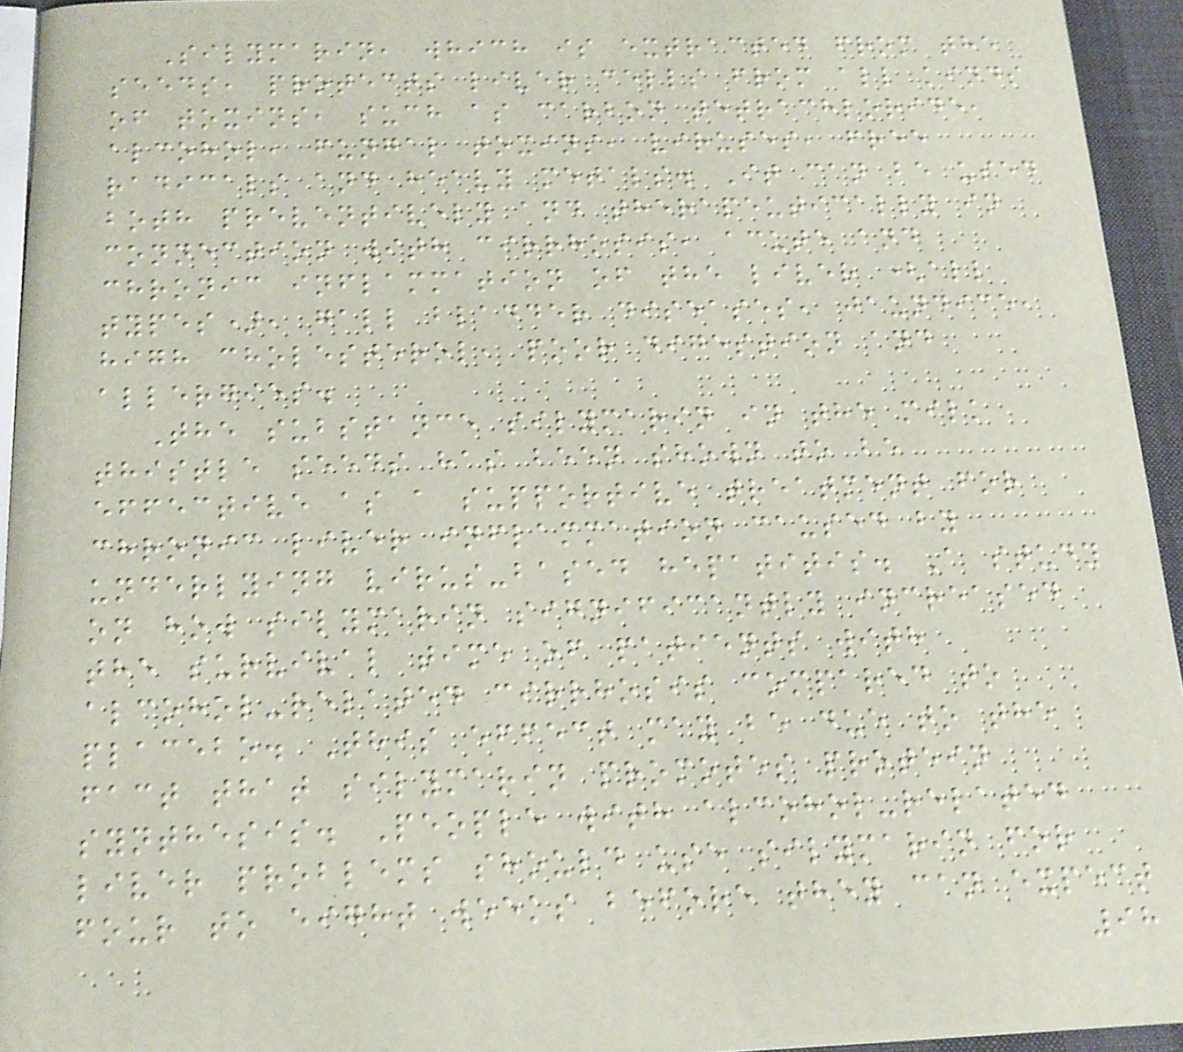Silymarin, which is extracted from the
seeds, protects liver cells from all kinds
of toxins, such as carbon tetrachloride,
alcohol, fungal toxins, viruses, free
radicals and heavy metals. It can be used
both preventively and therapeutically in
connection with cirrhosis, acute and
chronic inflammation of the liver (all
types), gall bladder diseases, jaundice,
high cholesterol, poor digestion and
allergies.
The substance silymarin in the milk
thistle seeds has been shown to be
effective as a supportive treatment for
chronic liver inflammation caused by
underlying virus-based hepatitis. A study
on how silymarin significantly increased
the survival time of patients with
alcohol-related cirrhosis compared to
placebo. This effect may be due to the
fact that silymarin promotes protein
synthesis. People with alcohol-related
liver problems should use silymarin for
four to eight weeks before they can expect
98
